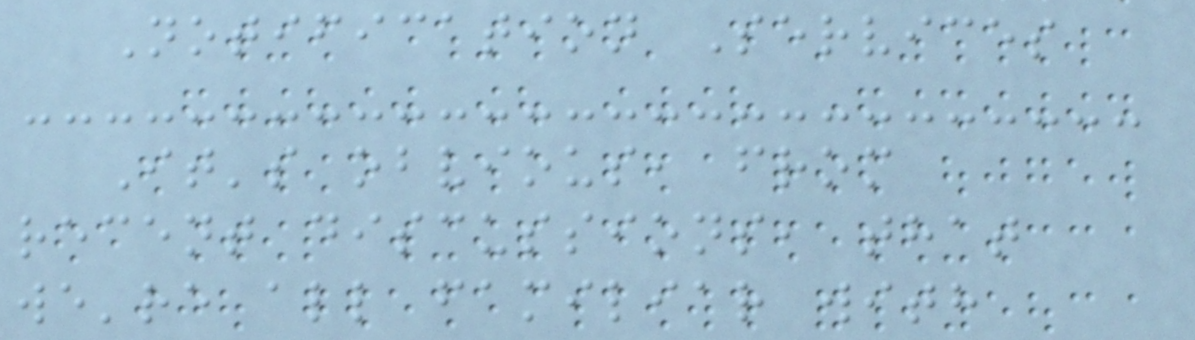Notification Services
It's obvious, from
recent discussions, that
we're all familiar with
